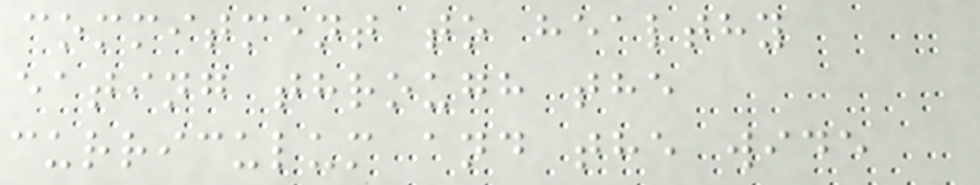commitment to healthy
eating through the
curriculum and the wide
